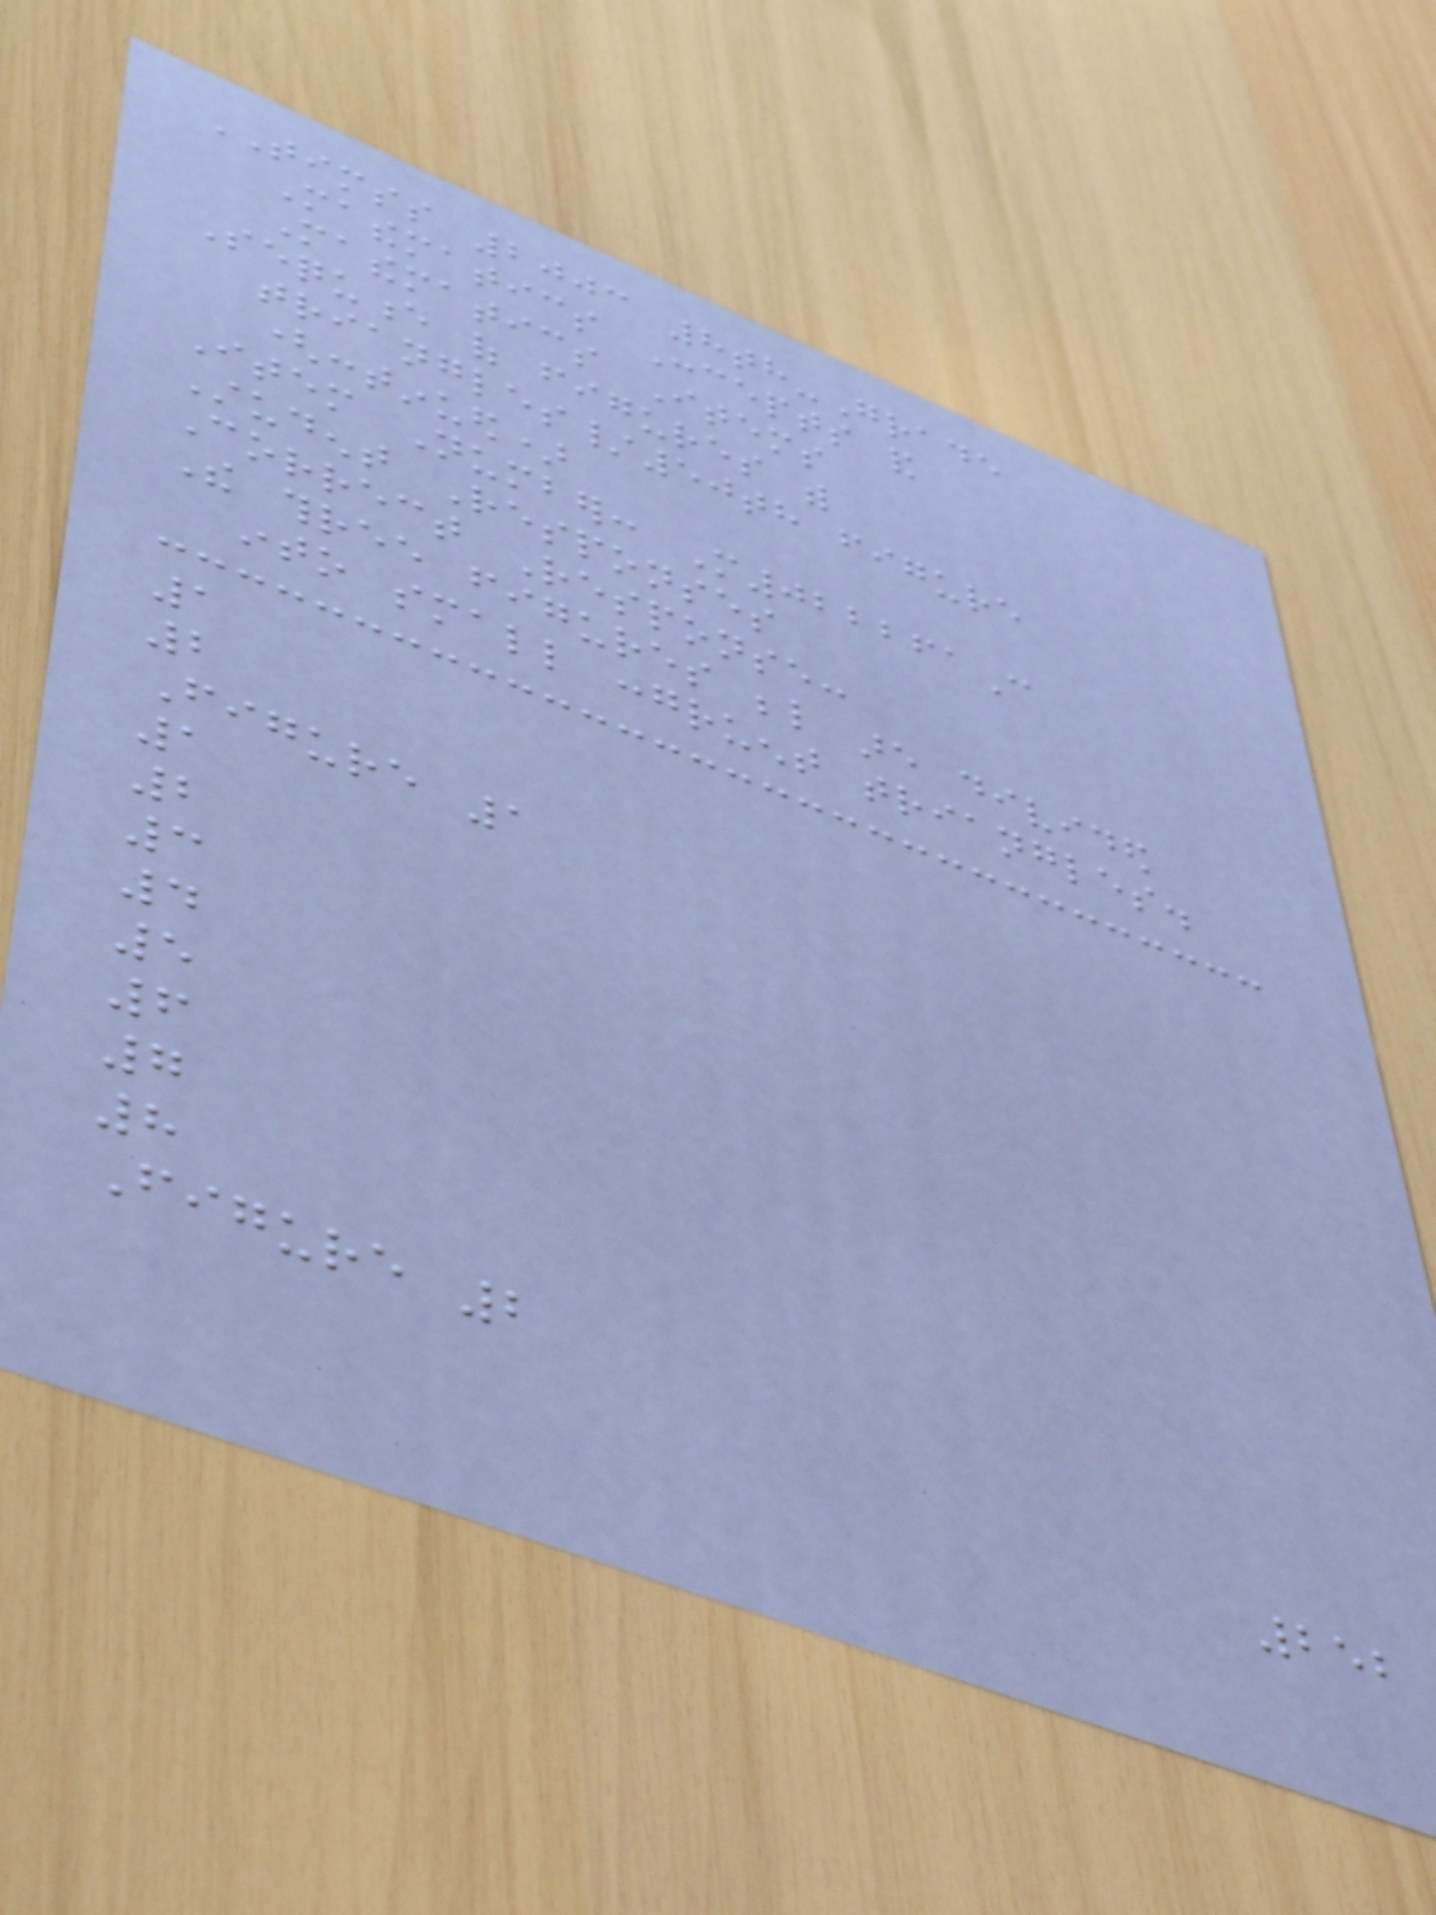TIMSS 2003 8th-Grade
Mathematics Concepts and
Mathematics Items
Sequence of figures with
triangles/50th figure
(continued)
Item Number: M022261C
Student Responses
Correct Response:
The three figures below are divided
into small congruent triangles.
1
2
Figure 1
1
2
3
4
5
6
7
8
Figure 2
252
